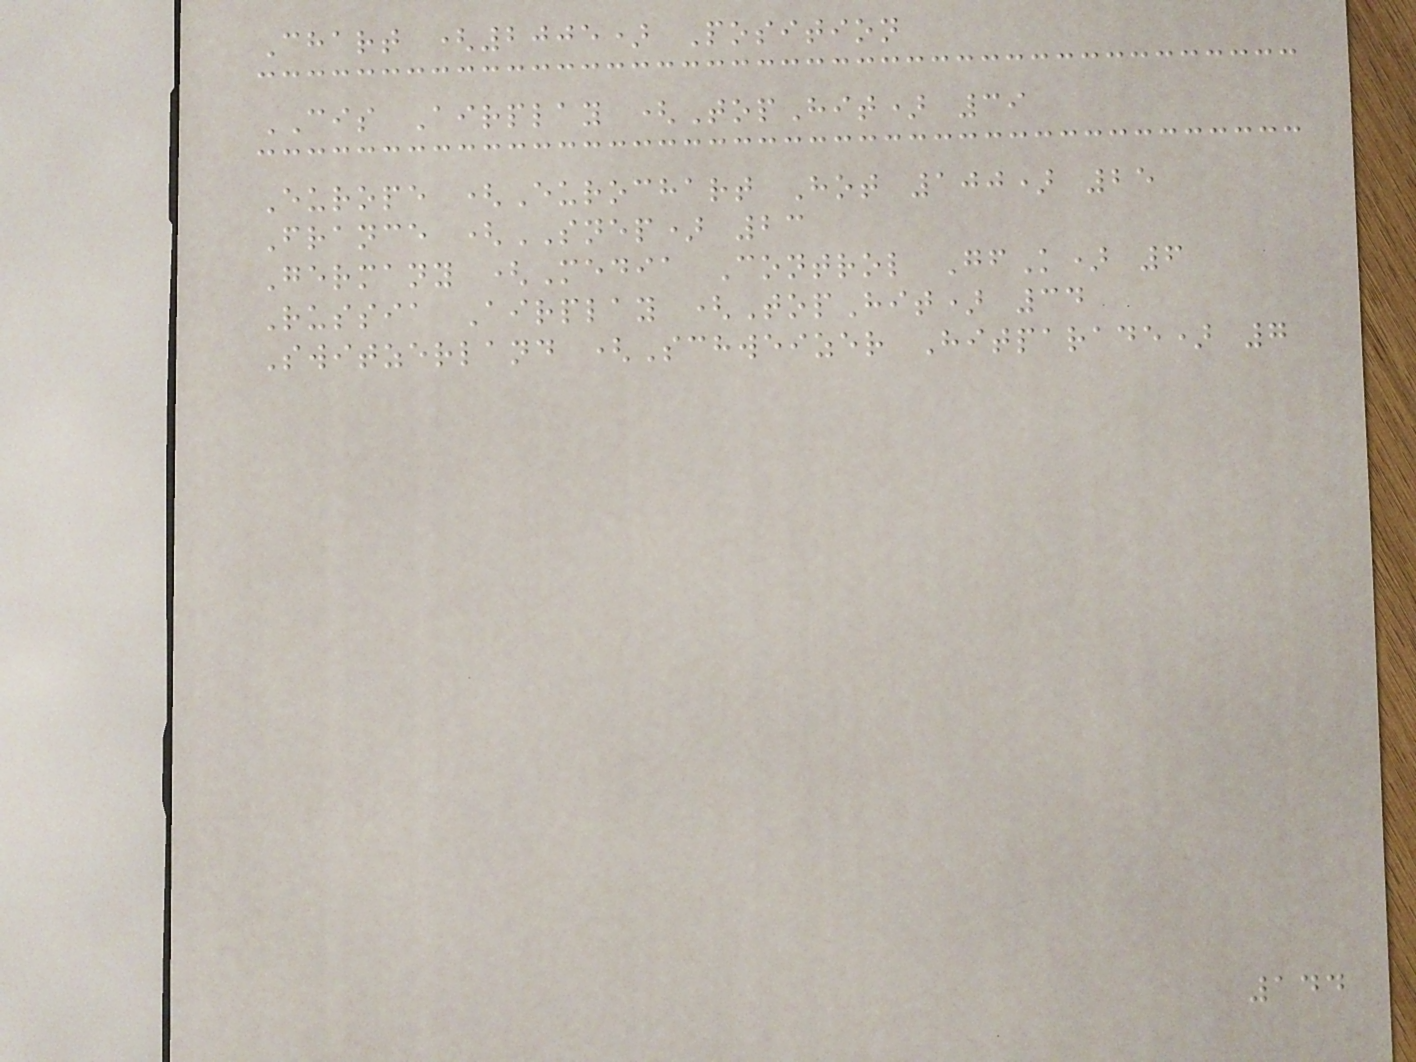Chart (2005) Position
CIS Airplay (TopHit) 39
Europe (Eurochart Hot 100) 25
France (SNEP) 23
Germany (Media Control GfK) 6
Russia Airplay (TopHit) 34
Switzerland (Schweizer Hitparade) 7
144
